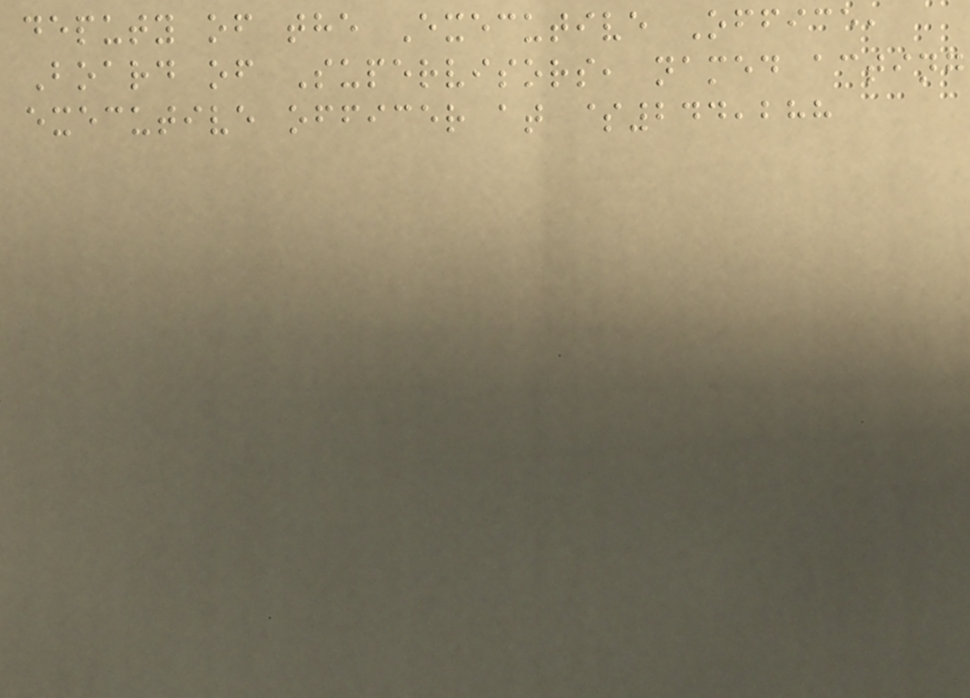deputy of the Executive Office,
Board of Supervisors, named acting
executive officer at $244,288
